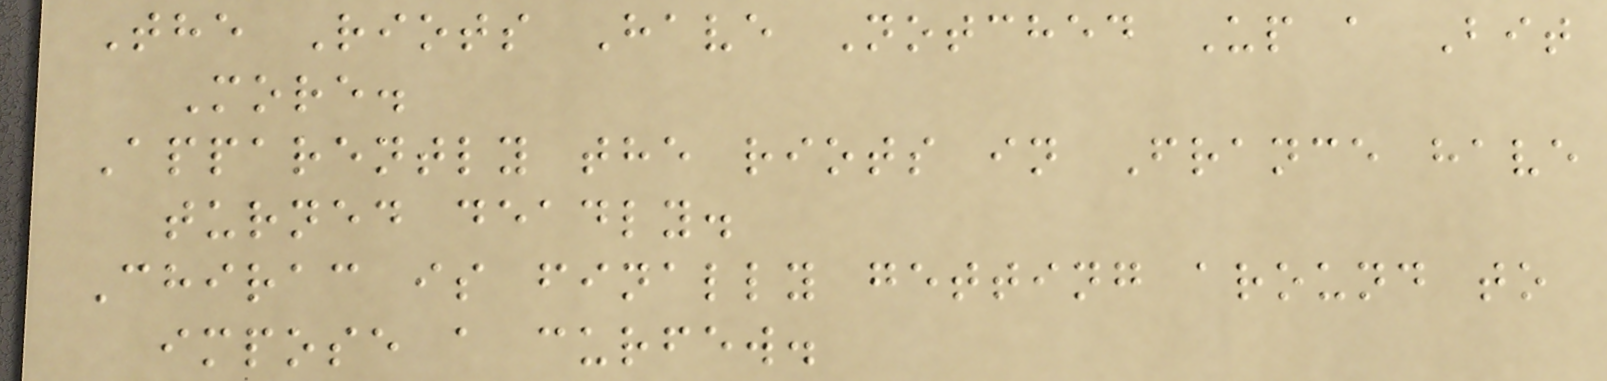The Riots Have Notched Up a Bit
More.
Apparently the riots in France have
turned deadly.
Chirac is finally getting around to
impose a curfew.
